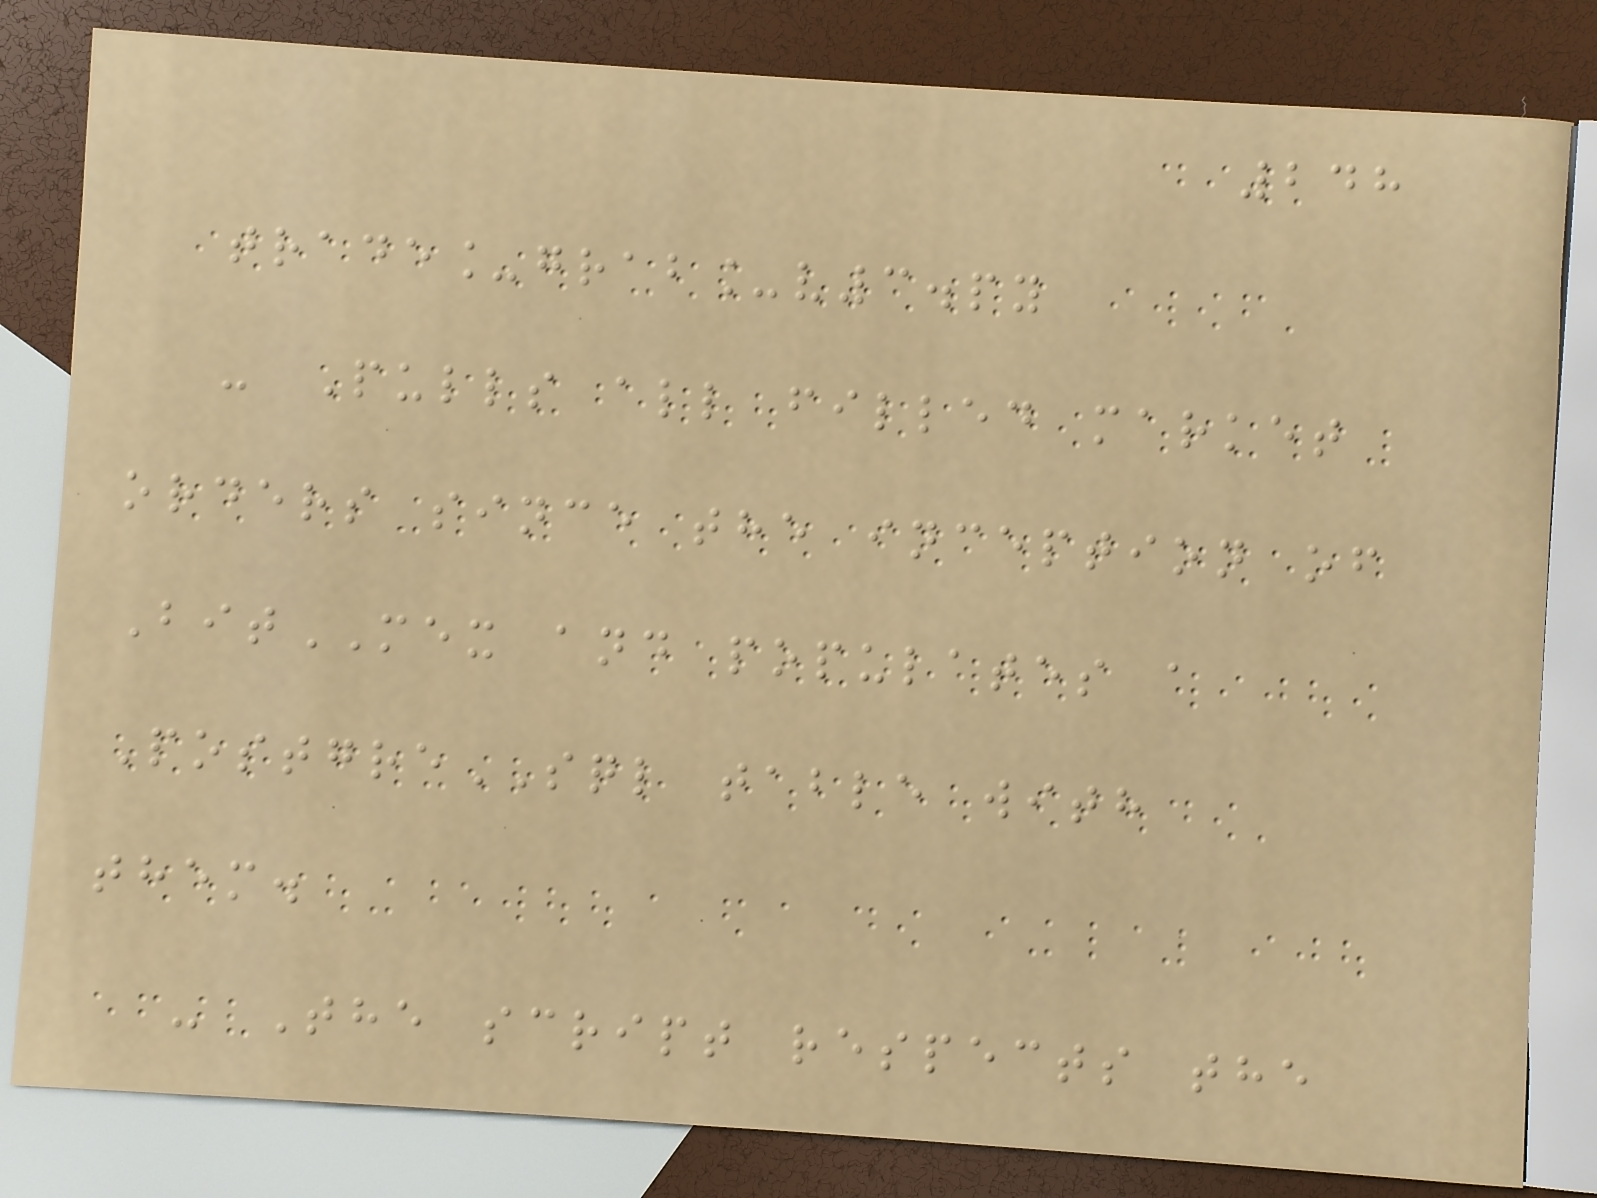248
trade_grab_v3.py
- Pulls all filled market
orders since the inception of
BitMEX and populates a
PostgreSQL table with
them.
- The script respects the
